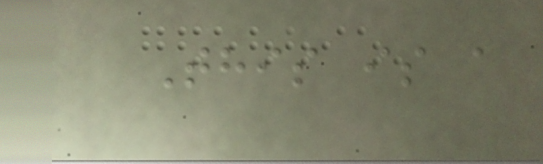This is a
